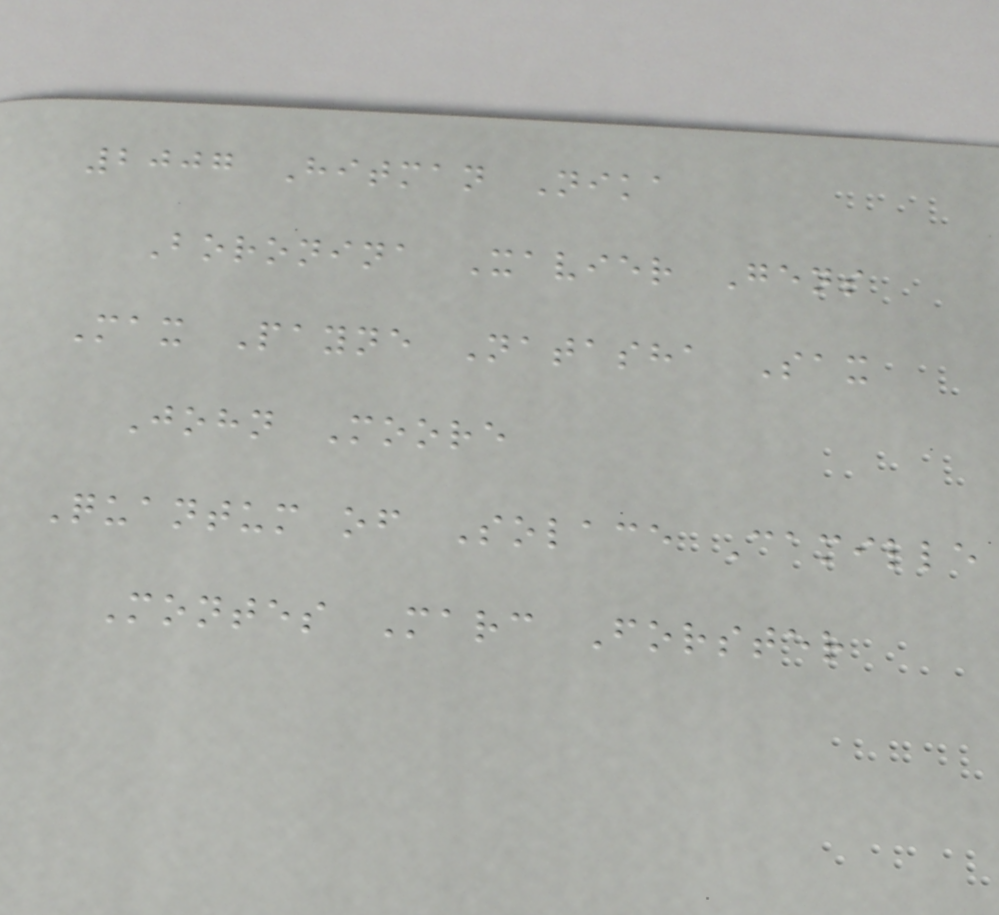2007 Hitman Nika
Boronina Xavier Gens
Max Payne Natasha Sax
John Moore
Quantum of Solace Camille
Montes Marc Forster
